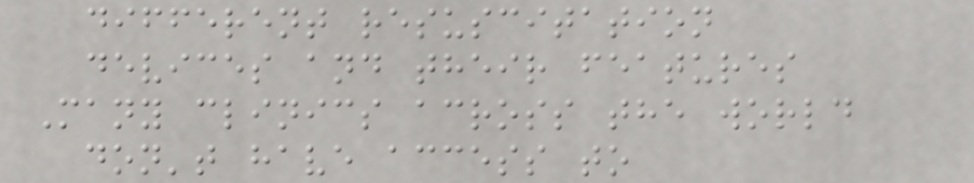different resuscitation
devices and their features
Many clinics across the world
don't have access to
